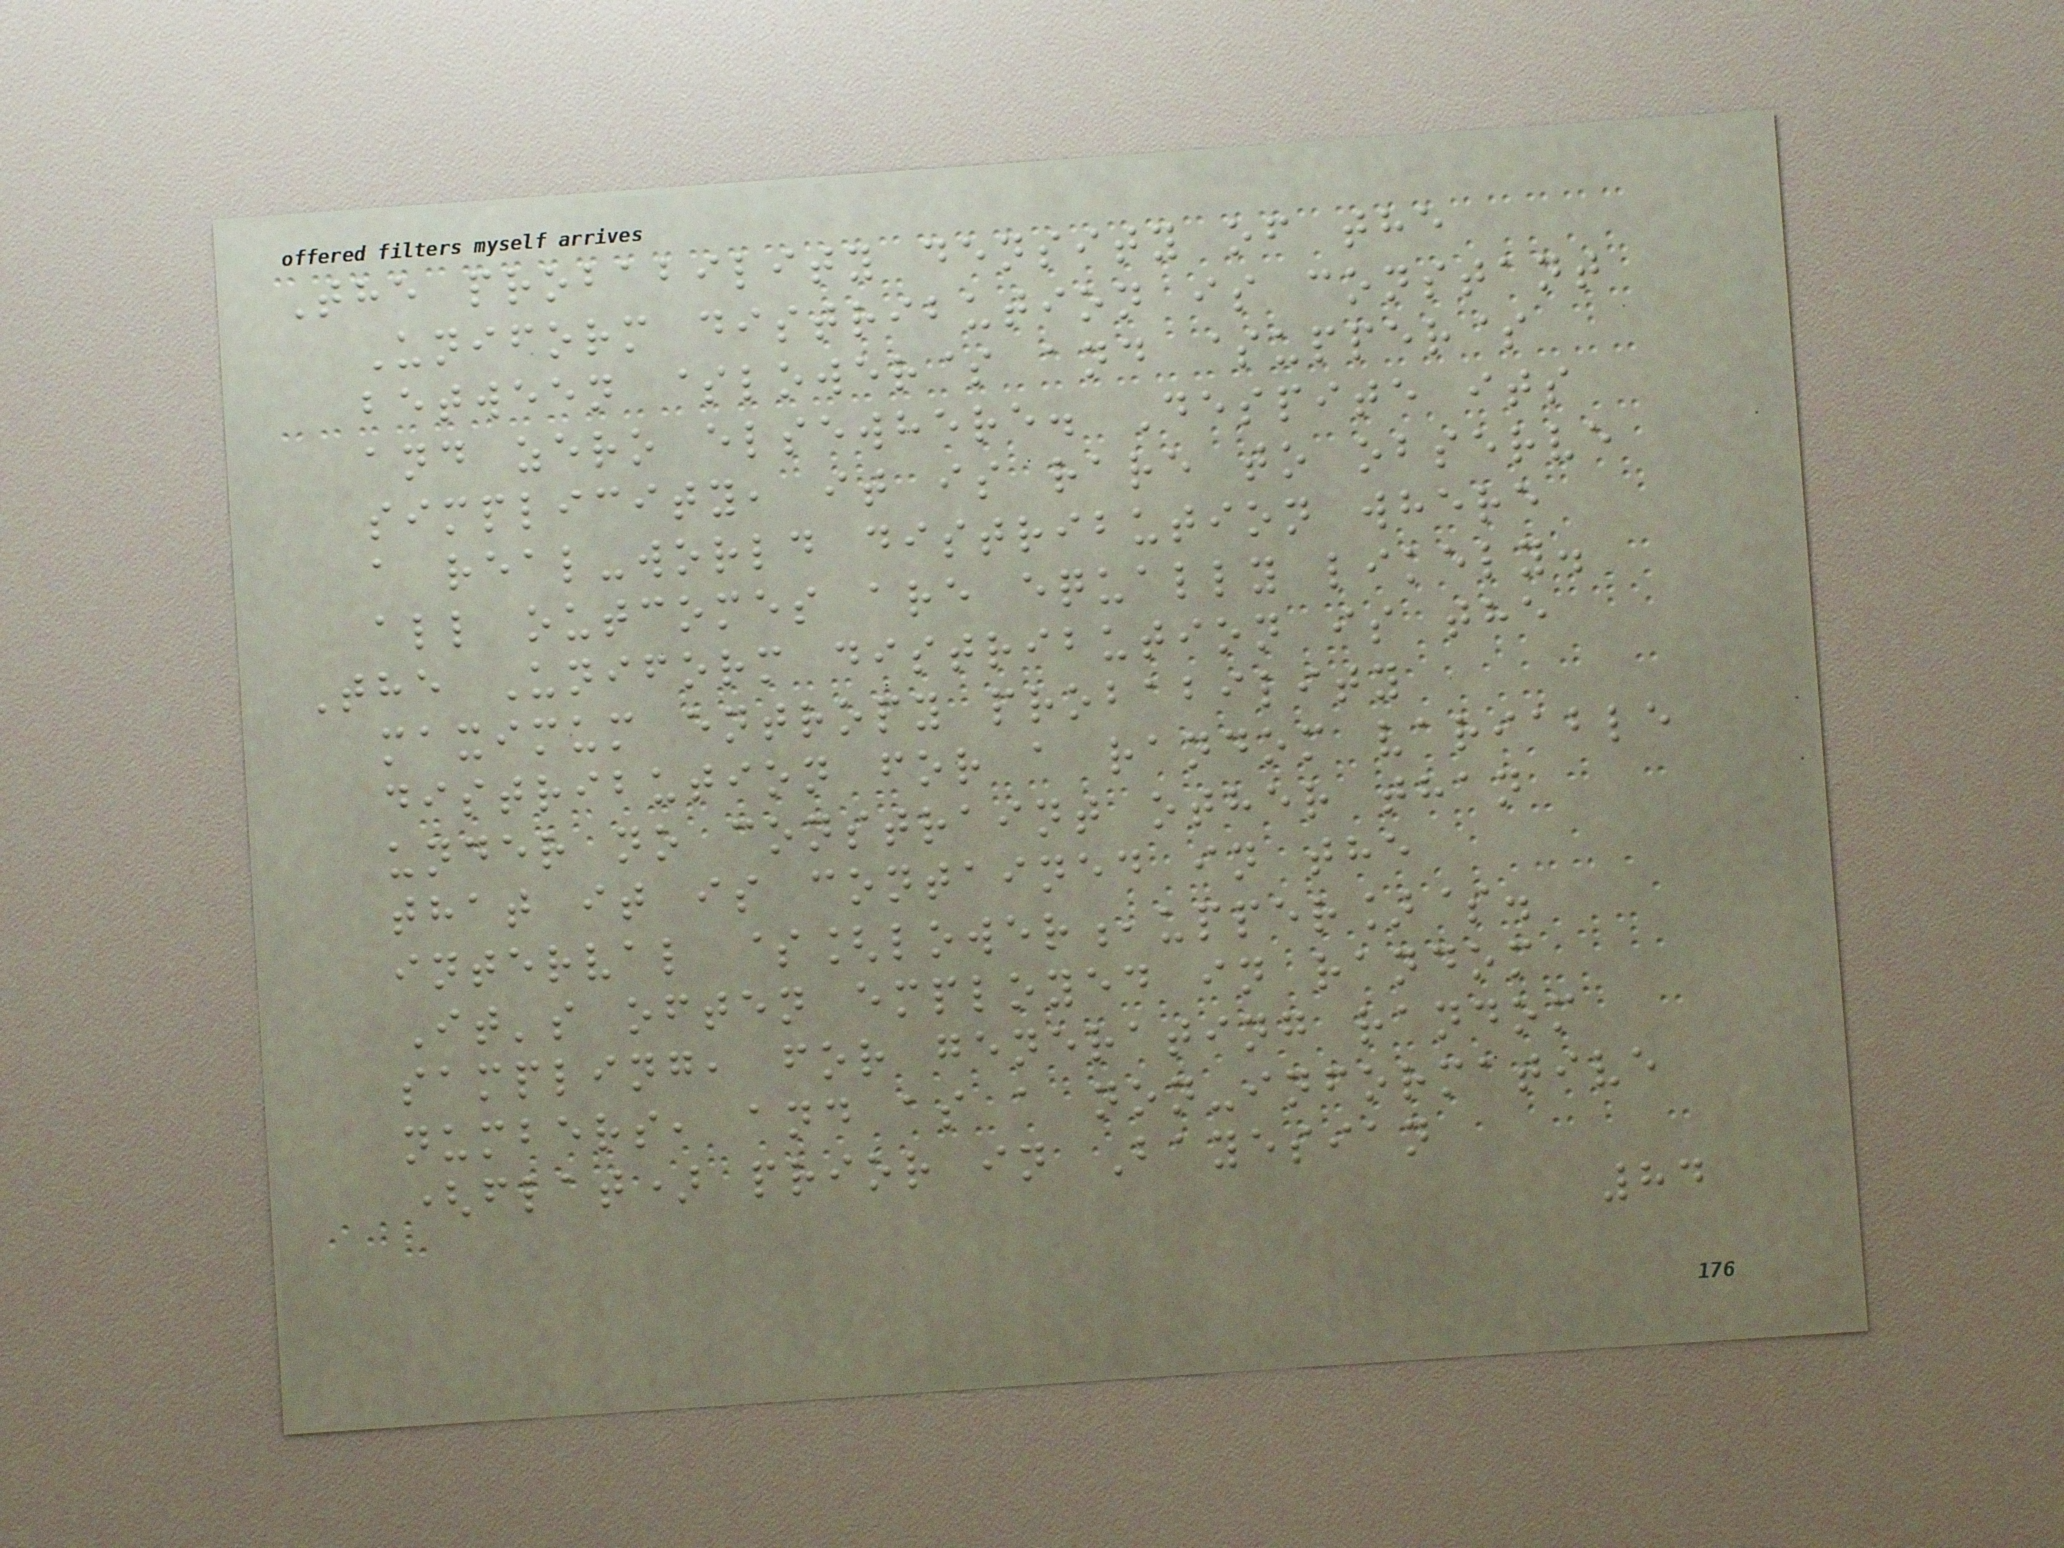The probability density of the
Uniform distribution is constant
between $lower$ and $upper$
and zero elsewhere. Despite its
simplicity, it is rare to observe
a real-world distribution where
all outcomes are equally likely.
The Uniform distribution is the
maximum entropy probability
distribution for a random variable
under no constraint other than
that it is contained in the
interval $[lower,upper]$.
It's often employed in random
sampling, for generating random
numbers, and as a non-informative
(flat) prior in Bayesian
84
